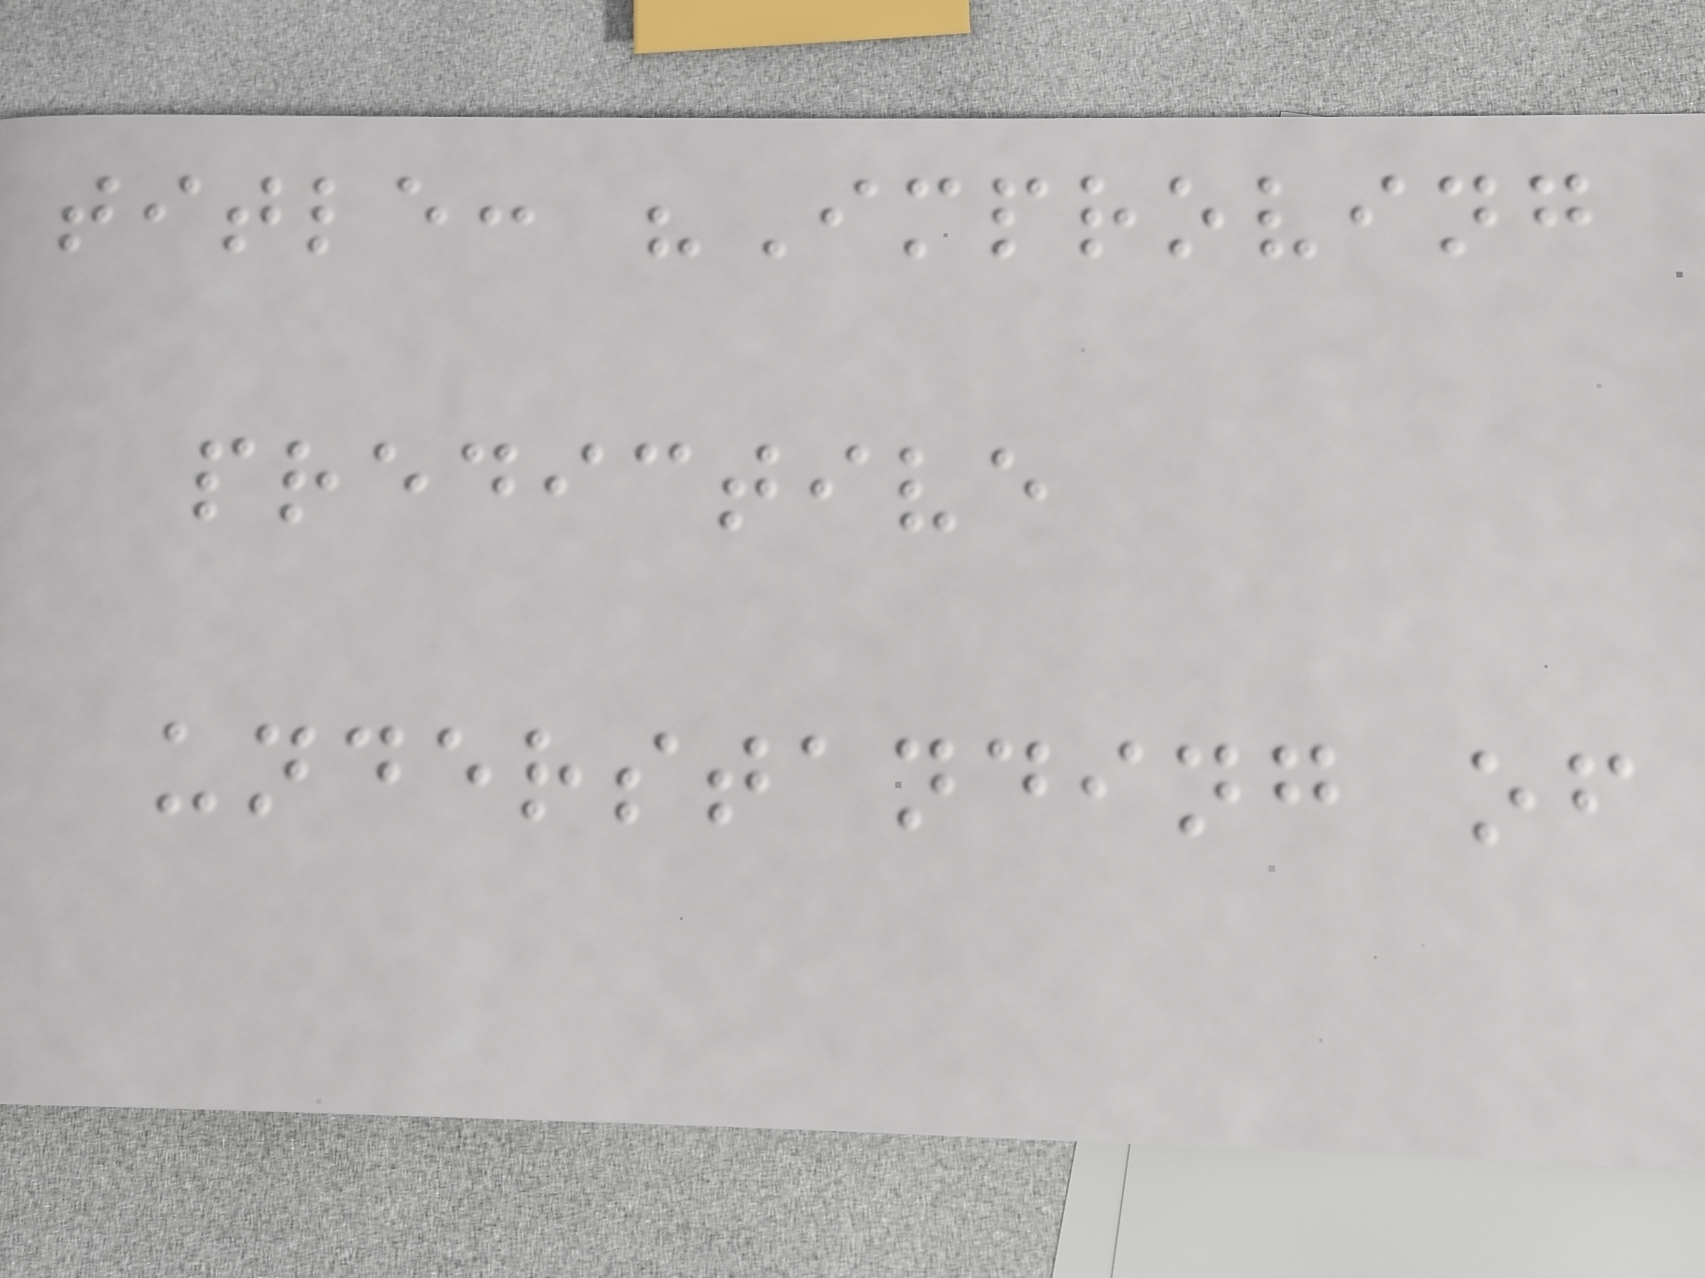title: "Improving
predictive
understanding of
